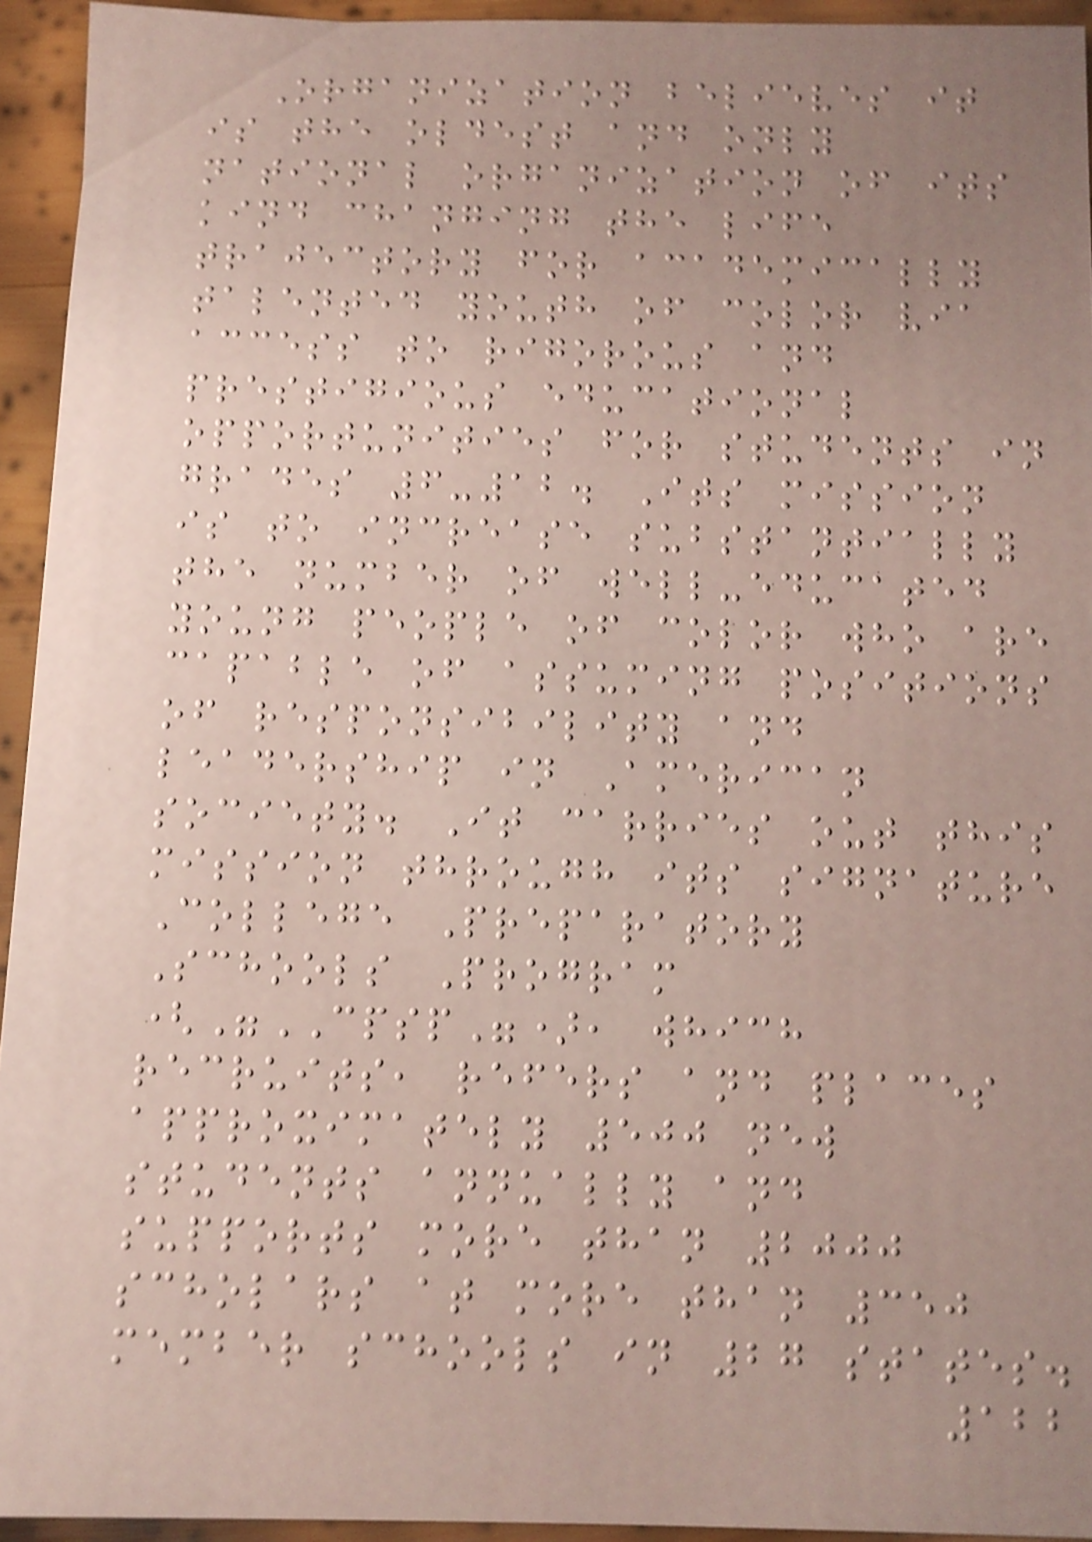Organization believes it
is the oldest and only
national organization of its
kind changing the life
trajectory for academically
talented youth of color via
access to rigorous and
prestigious educational
opportunities for students in
grades 6-12. Its mission
is to increase substantially
the number of well-educated
young people of color who are
capable of assuming positions
of responsibility and
leadership in American
society. It carries out this
mission through its signature
College Preparatory
Schools Program
("CPSP"), which
recruits, refers and places
approximately 500 new
students annually and
supports more than 2000
scholars at more than 350
member schools in 27 states.
122
